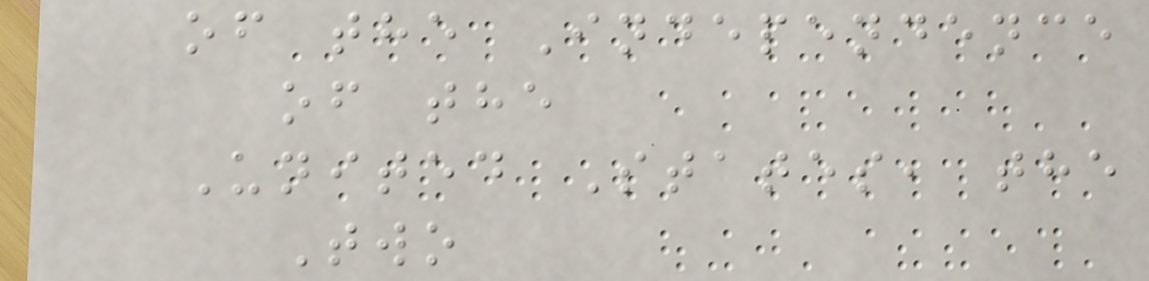of the Independence
of the
United States, the
Two
